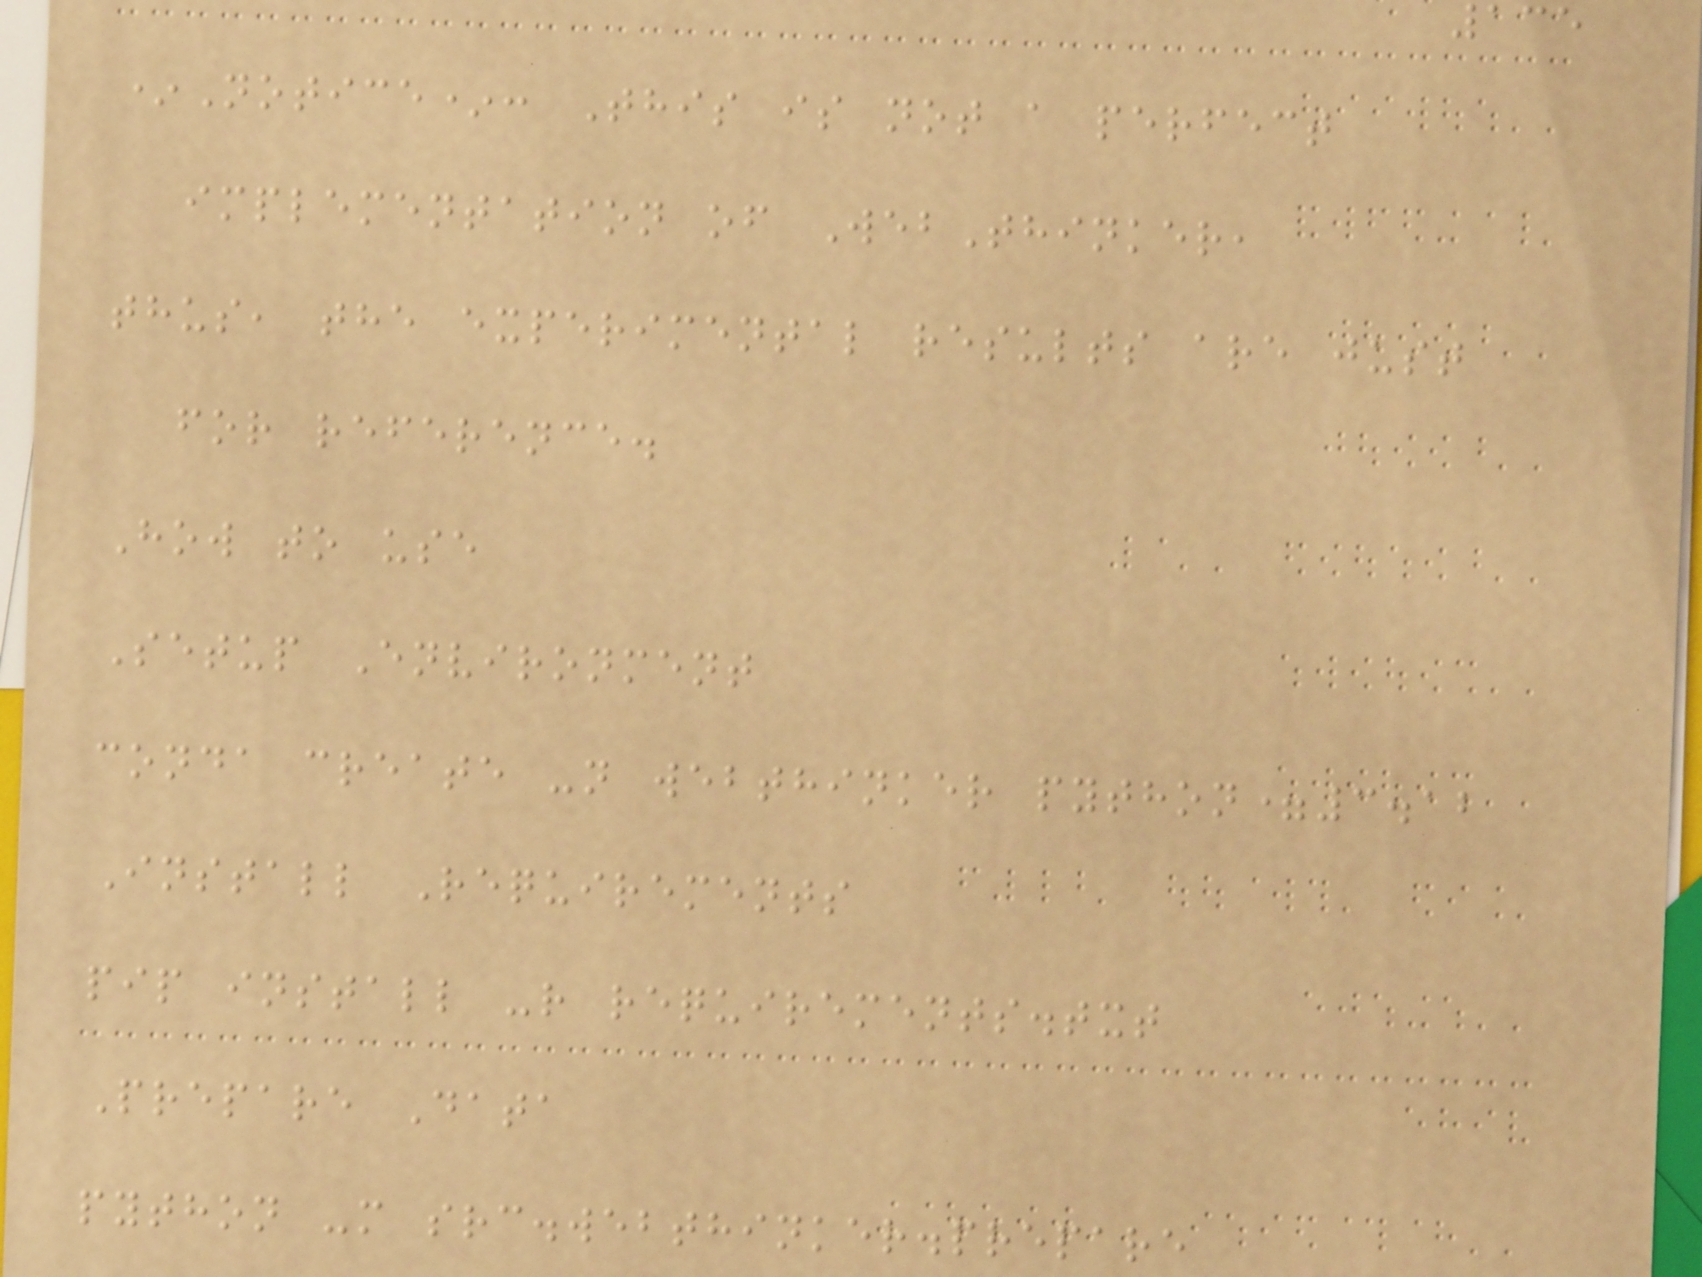135
*Notice*: This is not a perfect
implementation of WebThinker,
thus, the experimental results are just
for reference.
How to use
Setup Environment
conda create -n webthinker python=3.12
Install Requirements
pip install -r requirements.txt
Prepare Data
python -m src.webthinker.prepare
